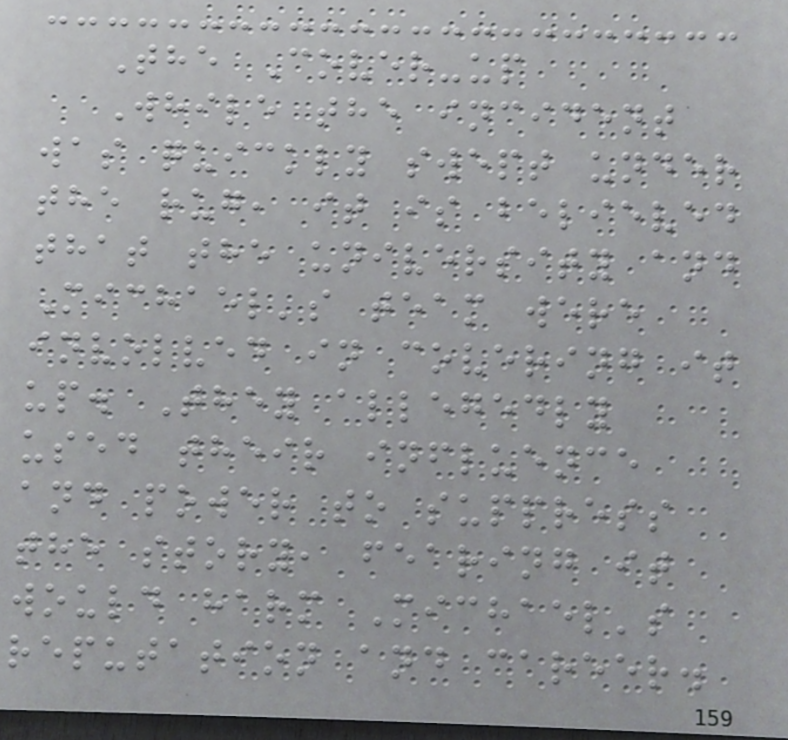The Cover-up
While the incident
was quickly swept under
the rug, it is believed
that the university and
Michael's team were
involved in covering it
up. They allegedly
used their influence
and power to suppress
the story, fearing it
would harm Michael's
reputation and career.
